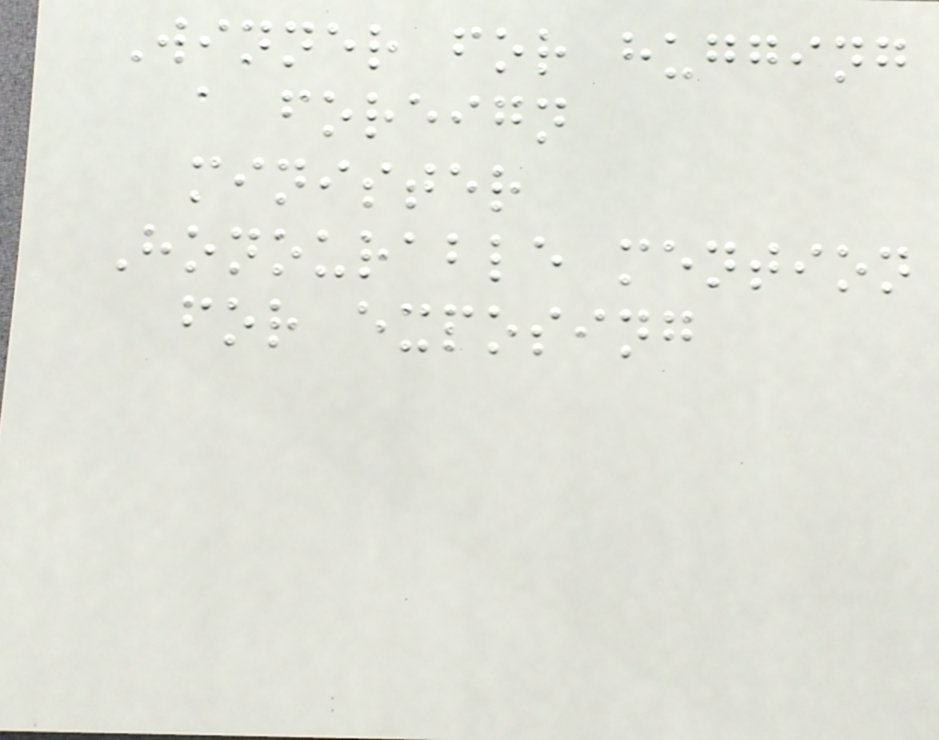Winner for hugging
a foreign
minister
Honourable mention
for exposing
